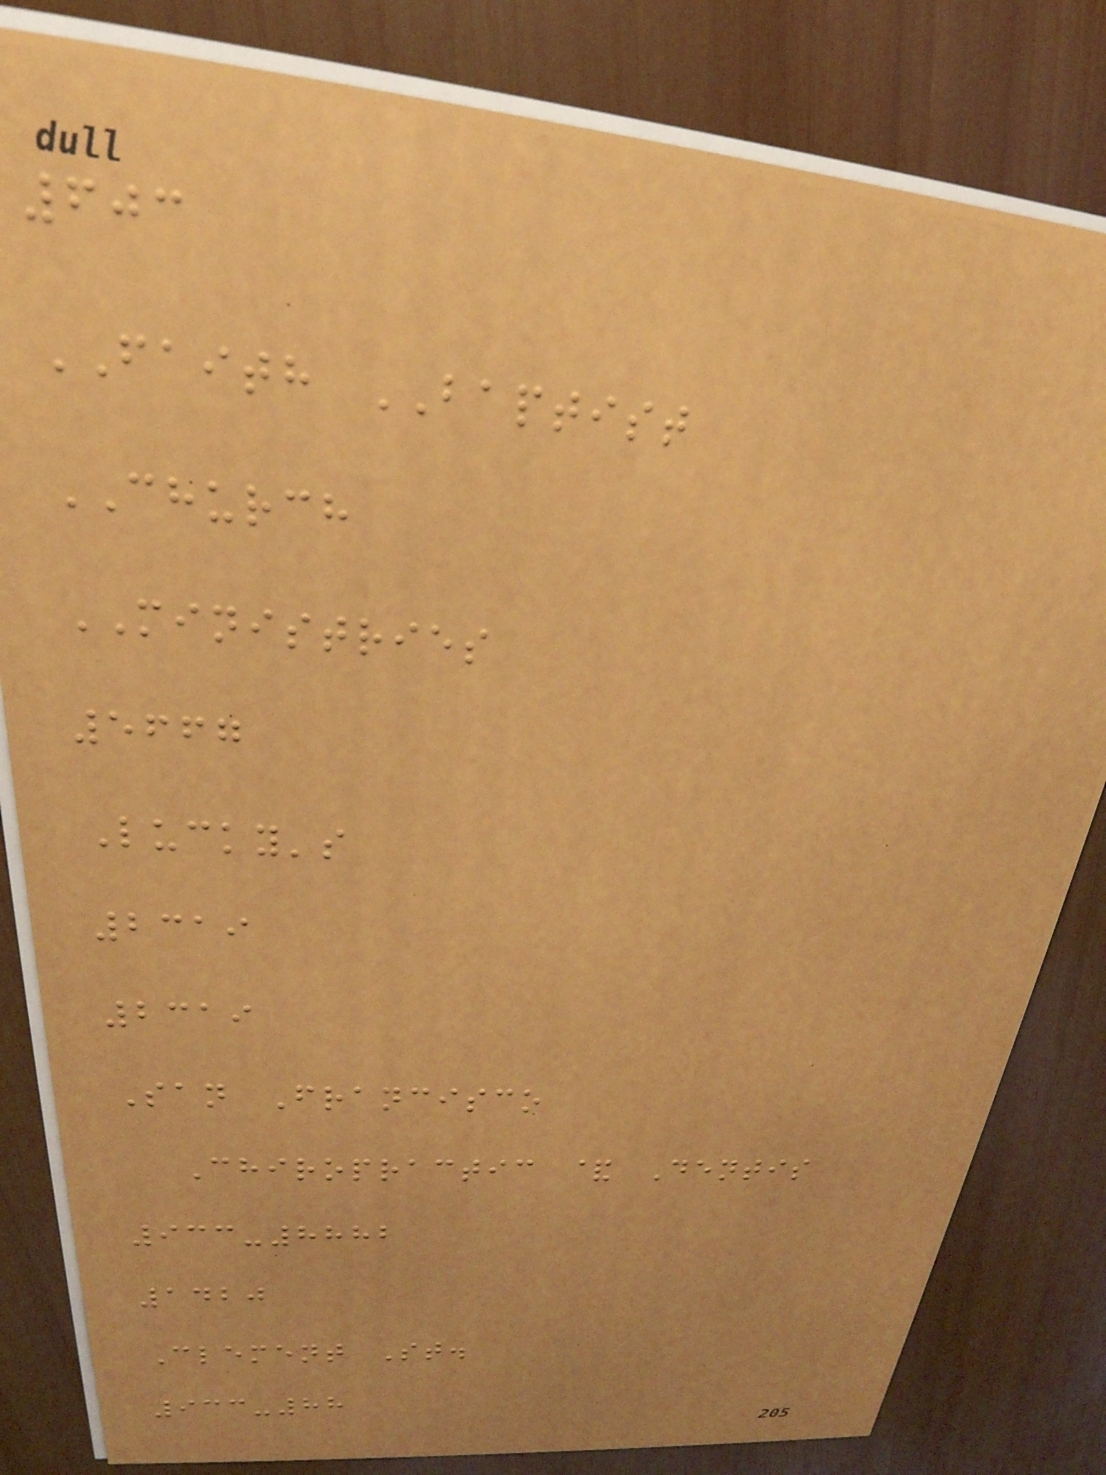603
FAITH BAPTIST
CHURCH
MINISTRIES
5667
Lucky's
2319
2319
San Francisco
Chiropractic & Dentis
933-8882
1420
Clement St.
933-88
